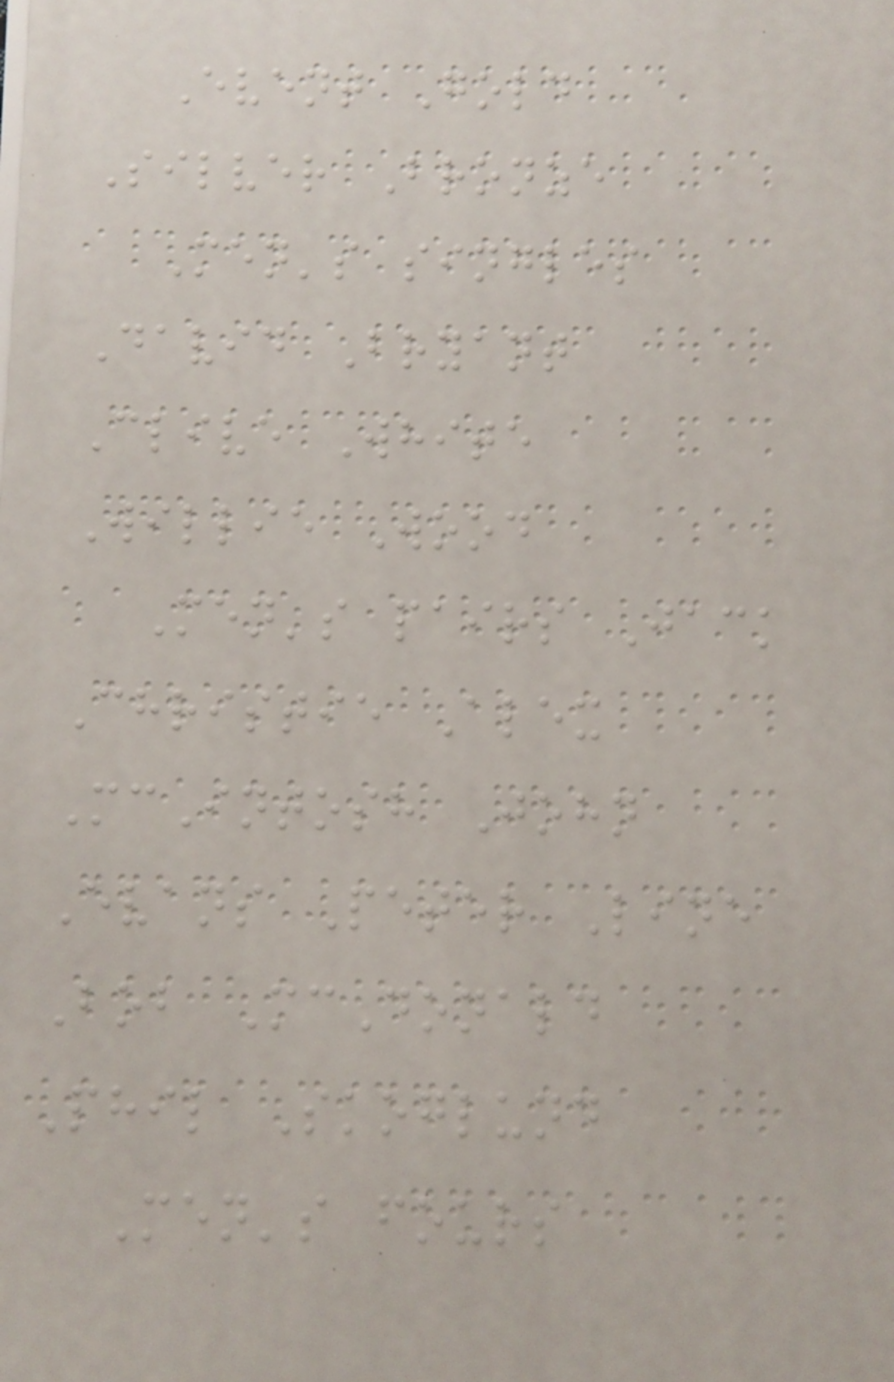Event Gold
Silver Bronze
Men's singles
David Bryant
Clive White
Willie Wood
Men's pairs Jack
Christie Alex
McIntosh John
Evans Peter Line
Bob McDonald
Phil Skoglund
Men's fours
